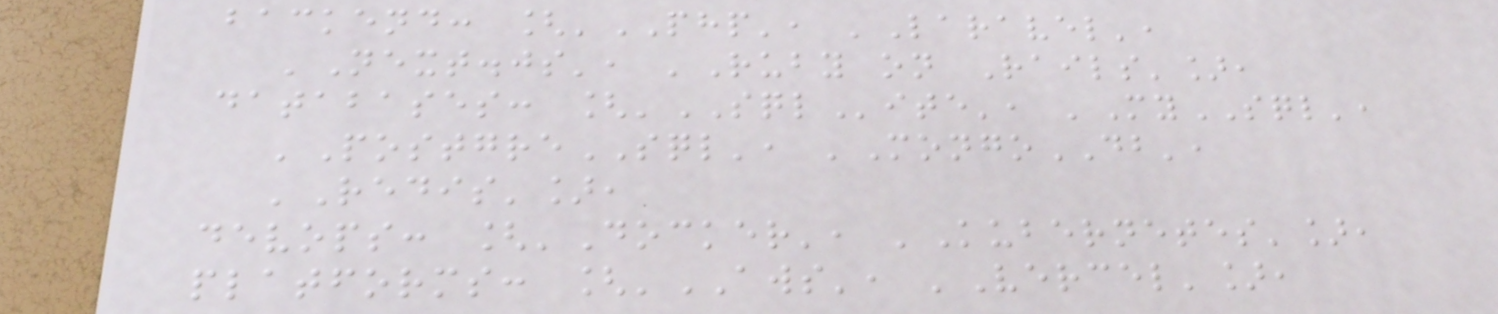backend: ['PHP', 'Laravel',
'Next.js', 'Ruby on Rails'],
databases: ['SQLite', 'MySQL',
'PostgreSQL', 'MongoDB',
'Redis'],
devops: ['Docker', 'Kubernetes'],
platforms: ['AWS', 'Vercel'],
